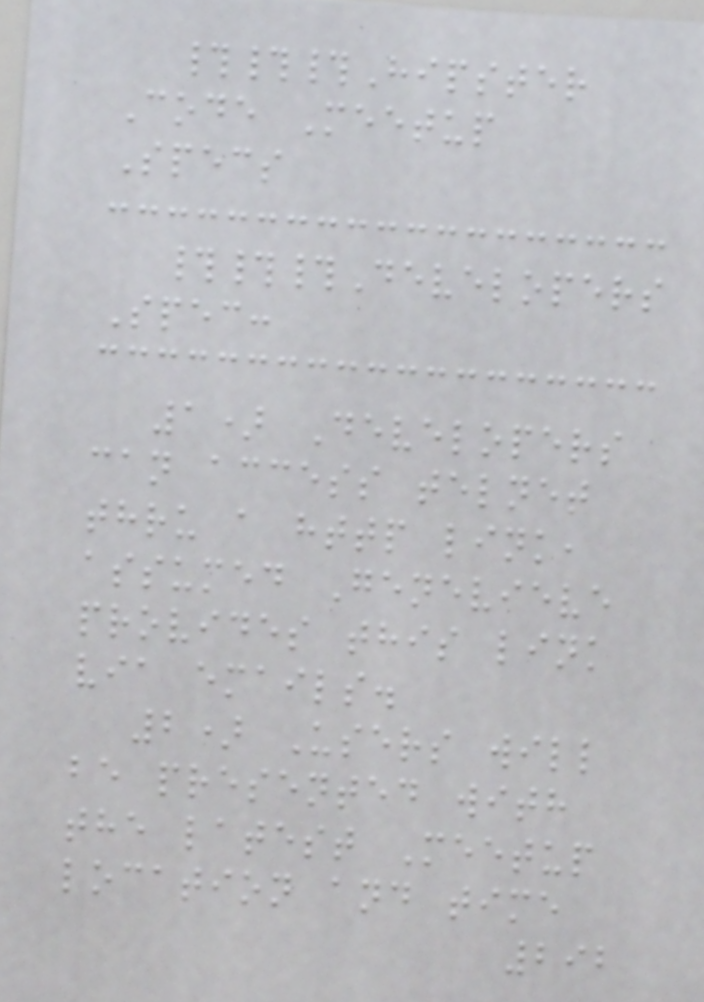###Hipster
Code Meetup
Specs
###Developers
Spec:
1) Developers
can access telnet
thru a http link,
assumed Genevieve
provides this link
via emails.
2) Users will
be presented with
the latest Meetup
location and time
292
